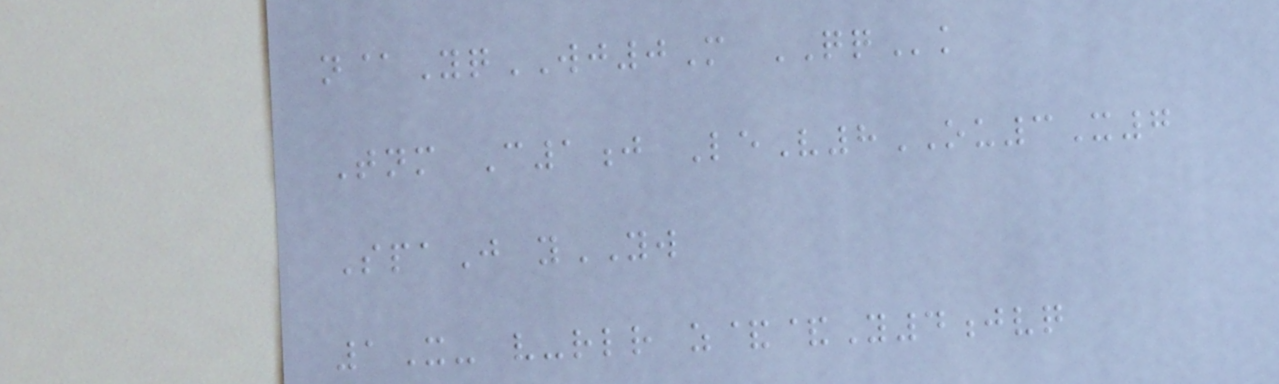n@YqWJ0M QQk
Tnm C1j LeV8OU3X7
SpaJ yYW
1X- v-rlr z&&Y4jvq
